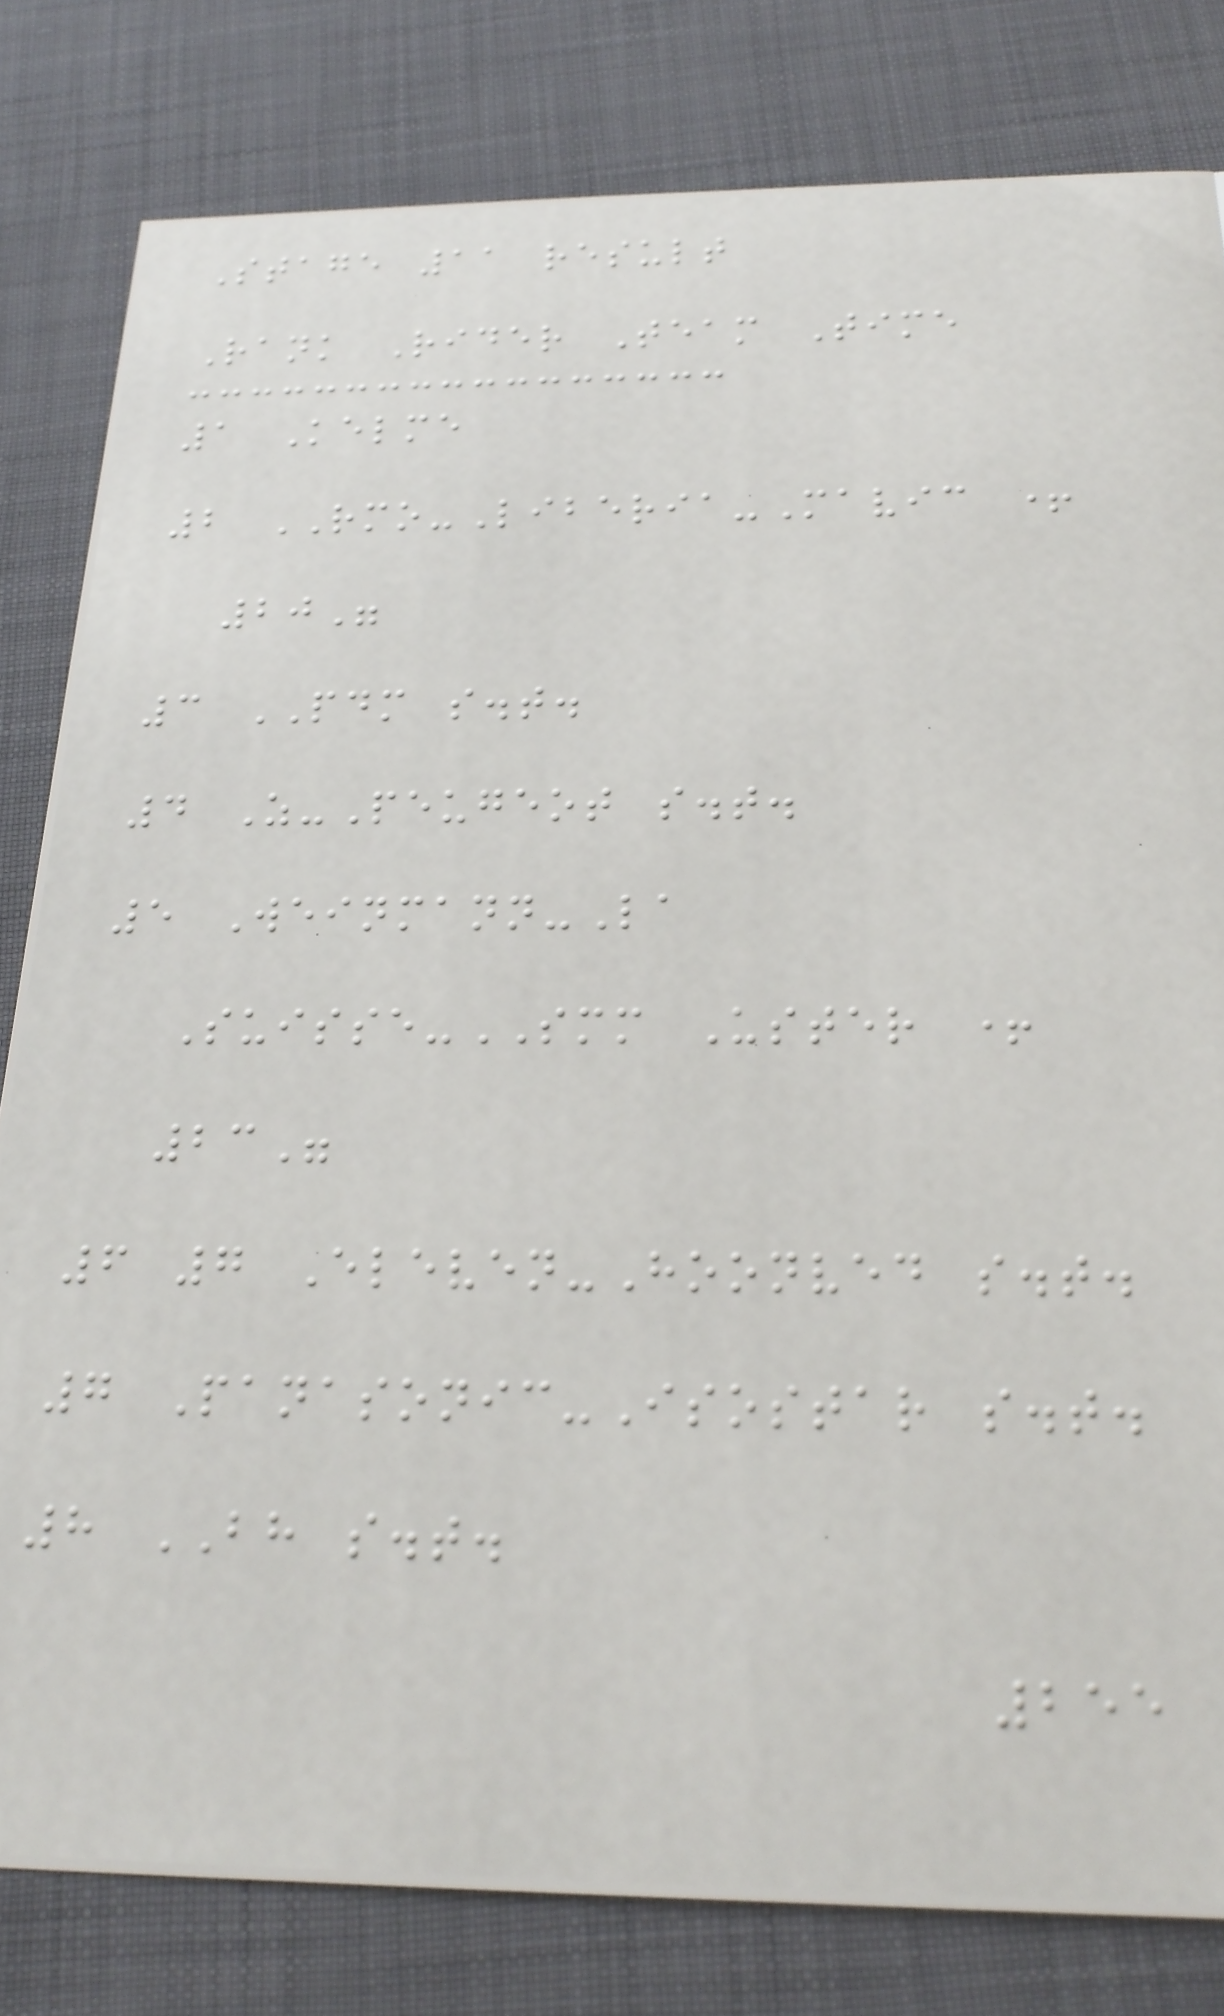Stage 11 result
Rank Rider Team Time
1 Kelme
2 RMO-Liberia-Mavic +
20"
3 PDM s.t.
4 Z-Peugeot s.t.
5 Weinmann-La
Suisse-SMM Uster +
23"
6 7 Eleven-Hoonved s.t.
7 Panasonic-Isostar s.t.
8 BH s.t.
255
